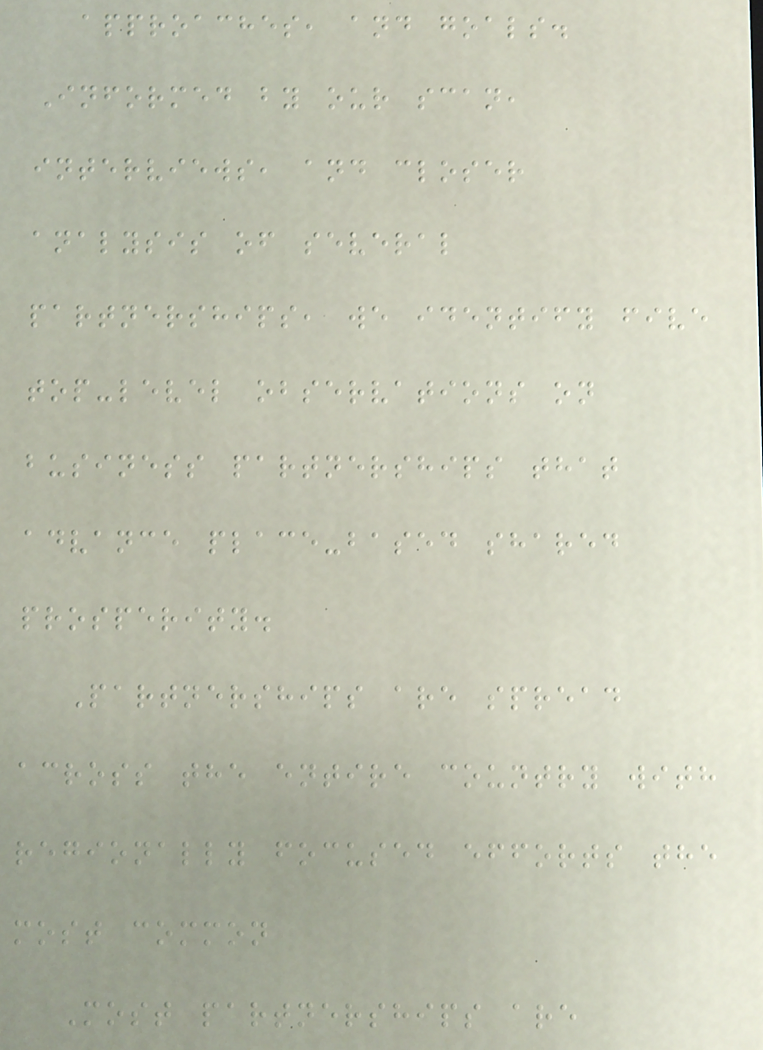approaches, and goals.
Informed by our scan,
interviews, and closer
analysis of several
partnerships, we identify five
top-level observations on
business partnerships that
advance place-based shared
prosperity.
Partnerships are spread
across the entire country with
regionally focused efforts the
most common
Most partnerships are
